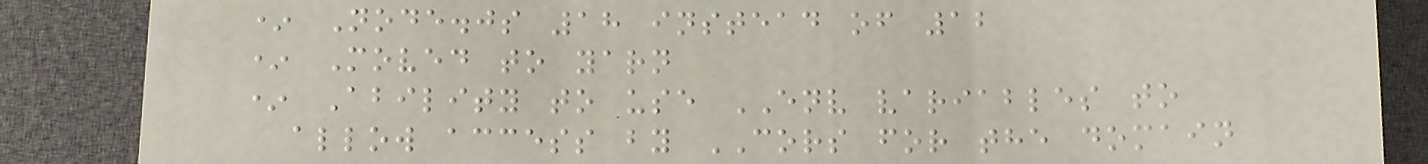* Node.js 18 instead of 12
* Moved to yarn
* Ability to use ENV variables to
allow access by CORS for the domain
